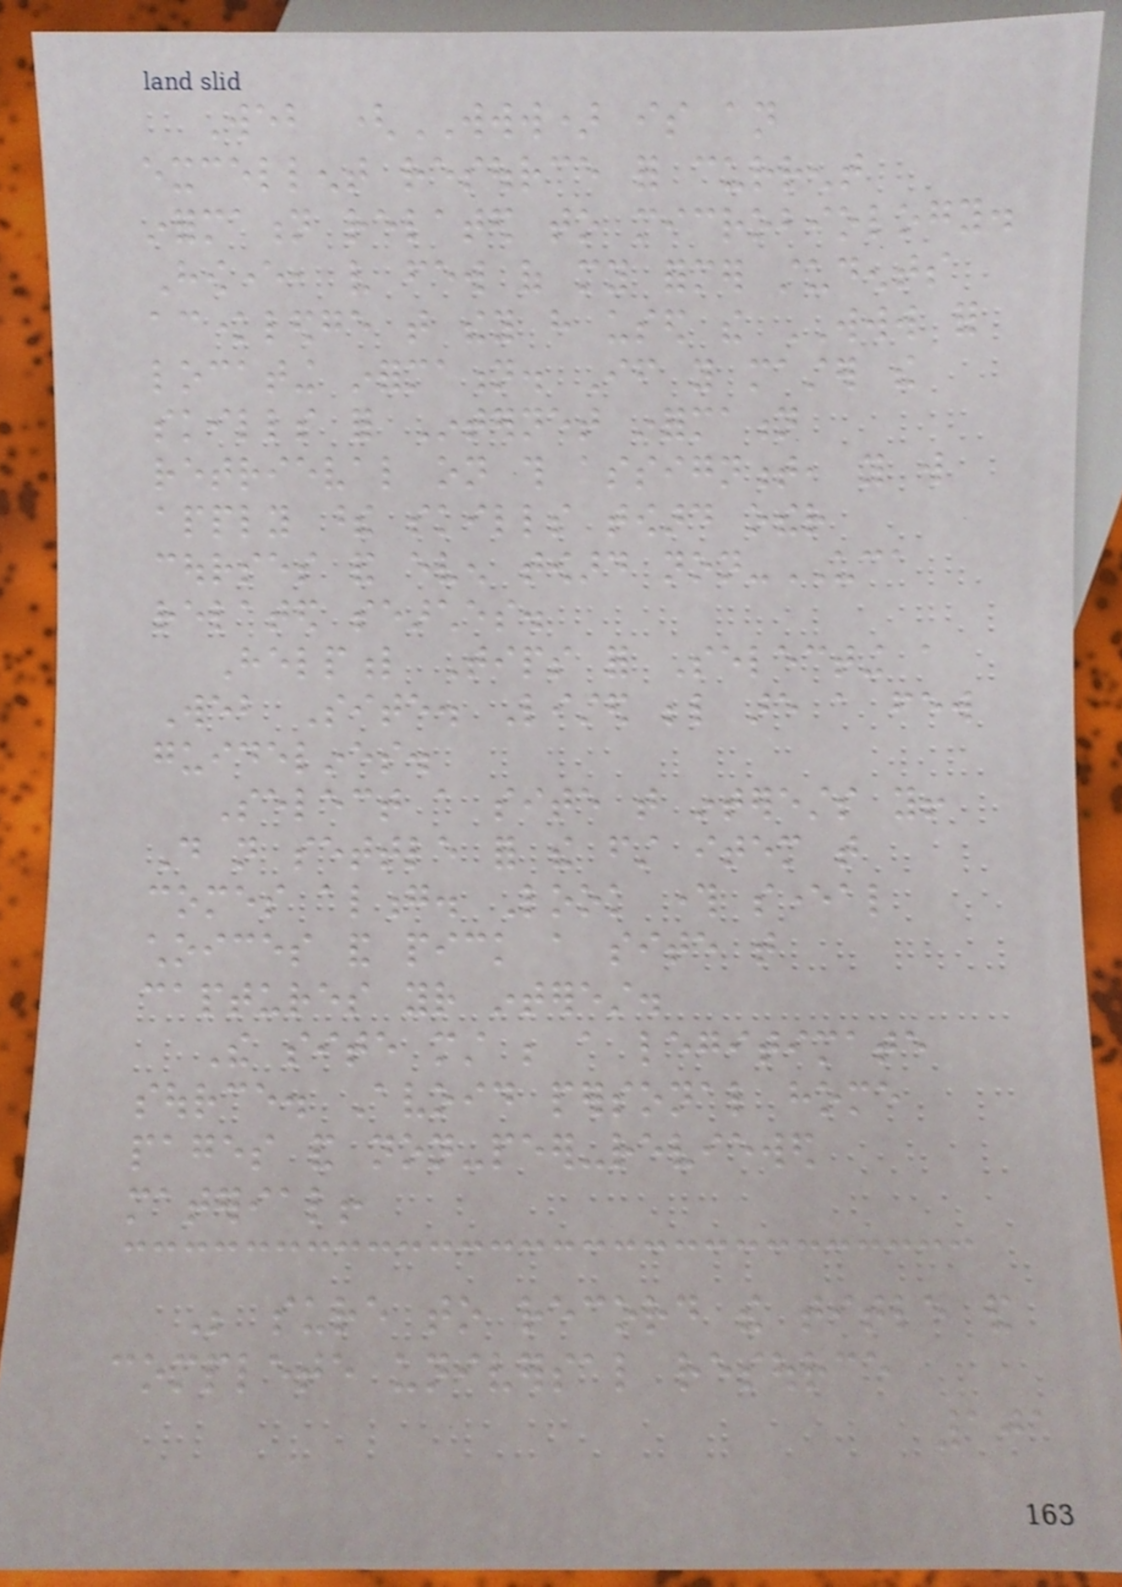Web (WWW) is an
excellent resource for current
information related to microbiology.
However, very few of my former students
acknowledge that they have used the WWW for
locating information. If you master the
skills for Internet information
retrieval on this assignment, you will
apply these skills toward other
courses and even toward non-UCA
related searches.
Helpful Tips for Selecting a
Web Site. Listed below are a few
guidelines.
Select a site that interests you!
Do not settle for the first item that
comes along. Look through several
choices and pick a site that
captures your interest.
The site must be a legitimate
source. Avoid personal home
pages and non-peer-reviewed
material!
Be sure to record the title and
complete universal resource
101
